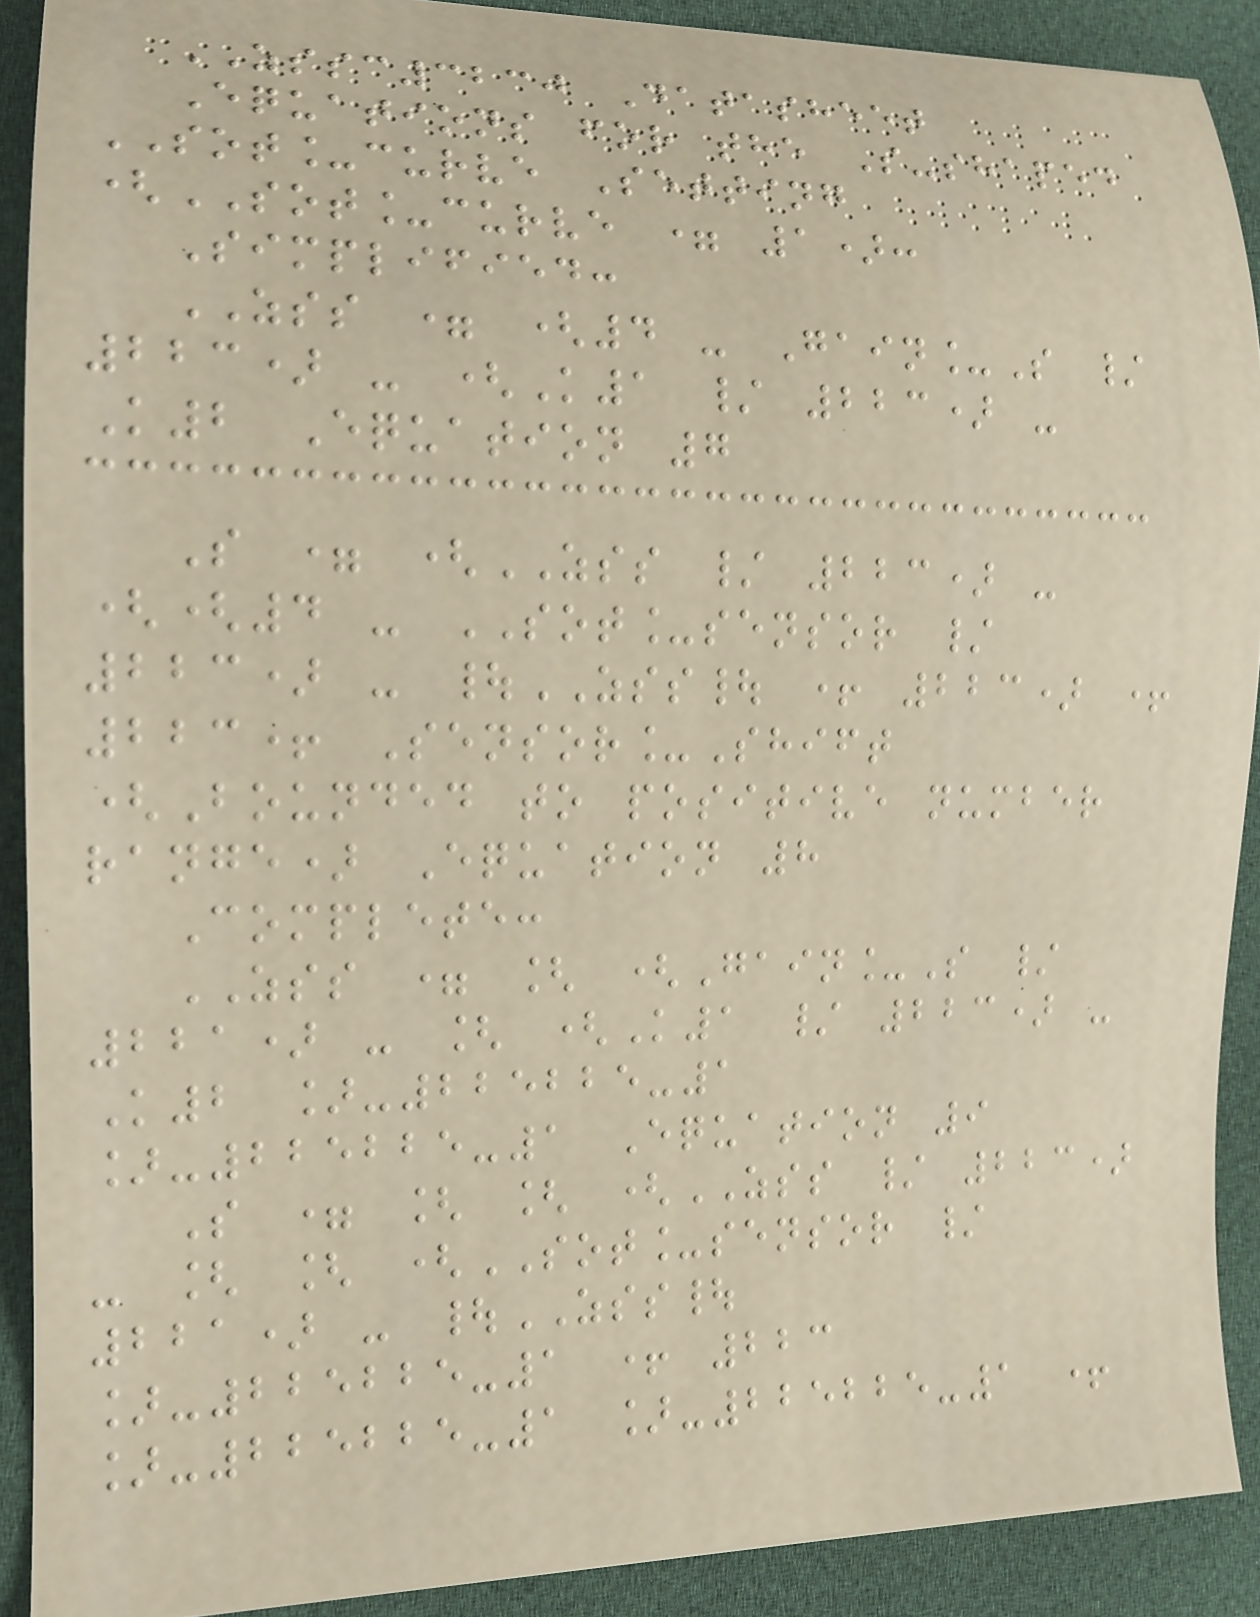ZSSC3230 Datasheet
Equations for the S-shaped
SOT_curve Setting
(SOT_curve = 1):
Simplified:
ZSS = (4 - Gain_S /
223) - (K1 / 223) -
K2 Equation 7
S = (ZSS / 223) -
((4 - SOT_sensor /
223) - |ZSS| + 223) +
223+ Sensor_Shift
(Bounded to positive number
range) Equation 8
Complete:
ZSS = [ (Gain_S /
221) - [ (K1 / 223) -
K2 ]-225225-1
]-225225-1 Equation 9
S = [ [ (ZSS / 223)
- [ [ (SOT_sensor /
221) - |ZSS|
]-225225-1 + 223
]-225225-1 ]-225225-1 +
